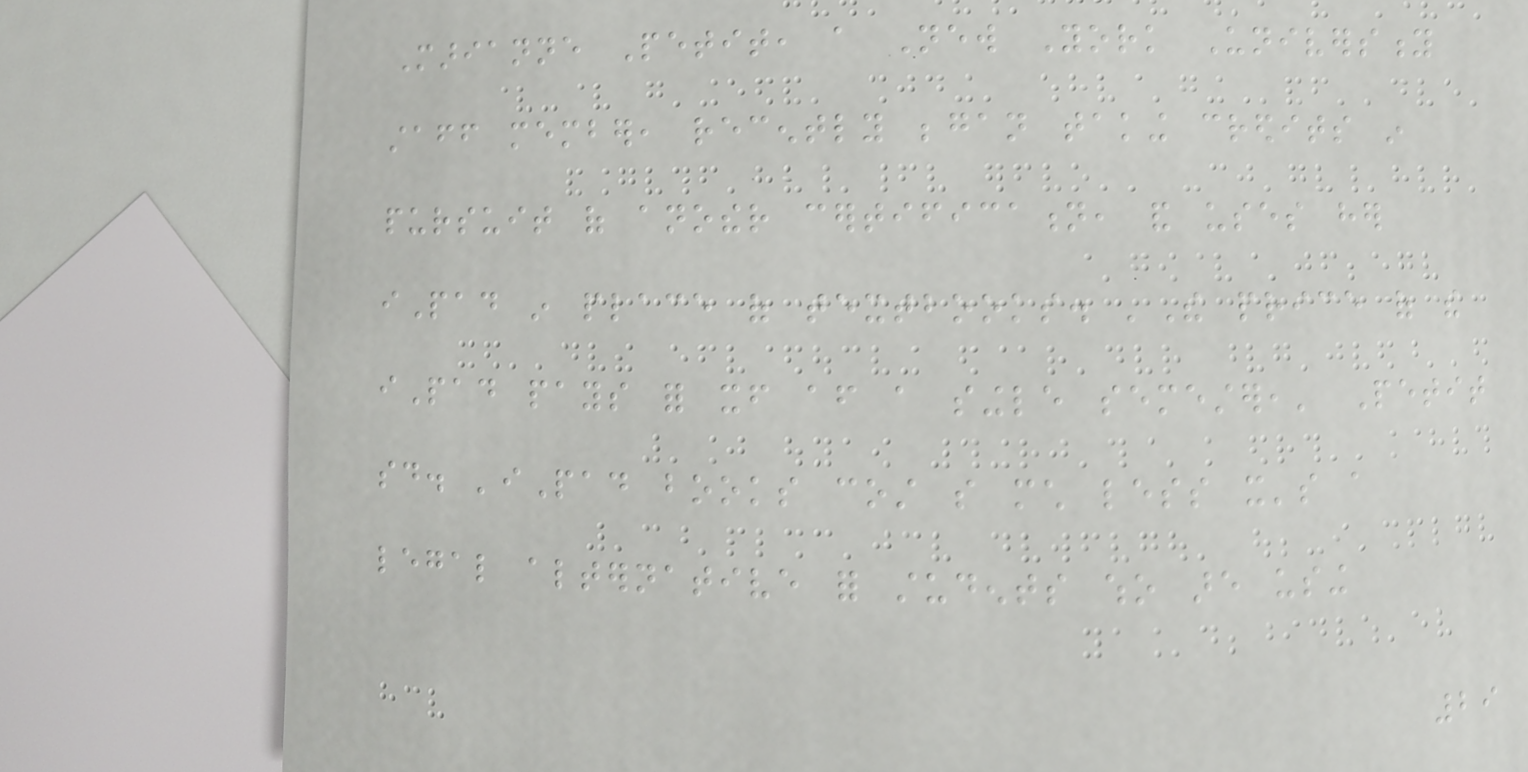Marianne Petit, a New York University
staff member, recently began taking credits in
pursuit of another certification, and uses her
iPad in place of textbooks. 'The price of the
iPad pays for itself after a single semester,' Petit
said. 'iPad books cost so much less it's a
legal alternative for students who are using
29
